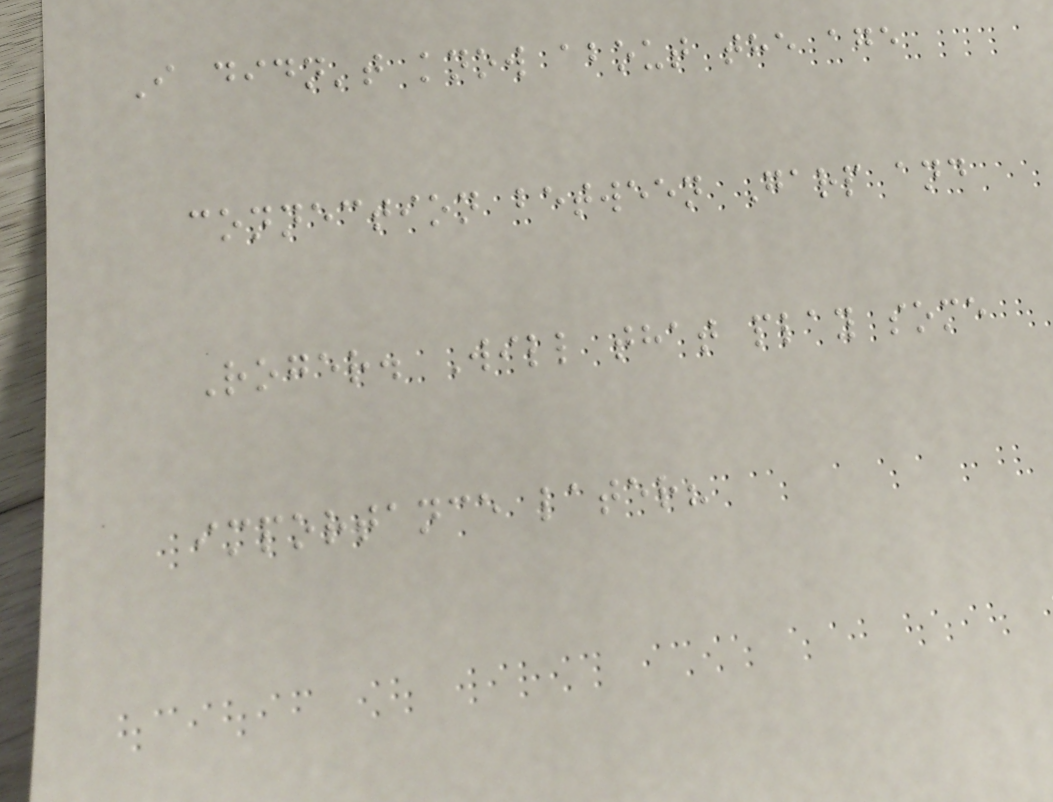I didn't know about the age
connection between Garp and
Roger. Will that play some
importance later?
